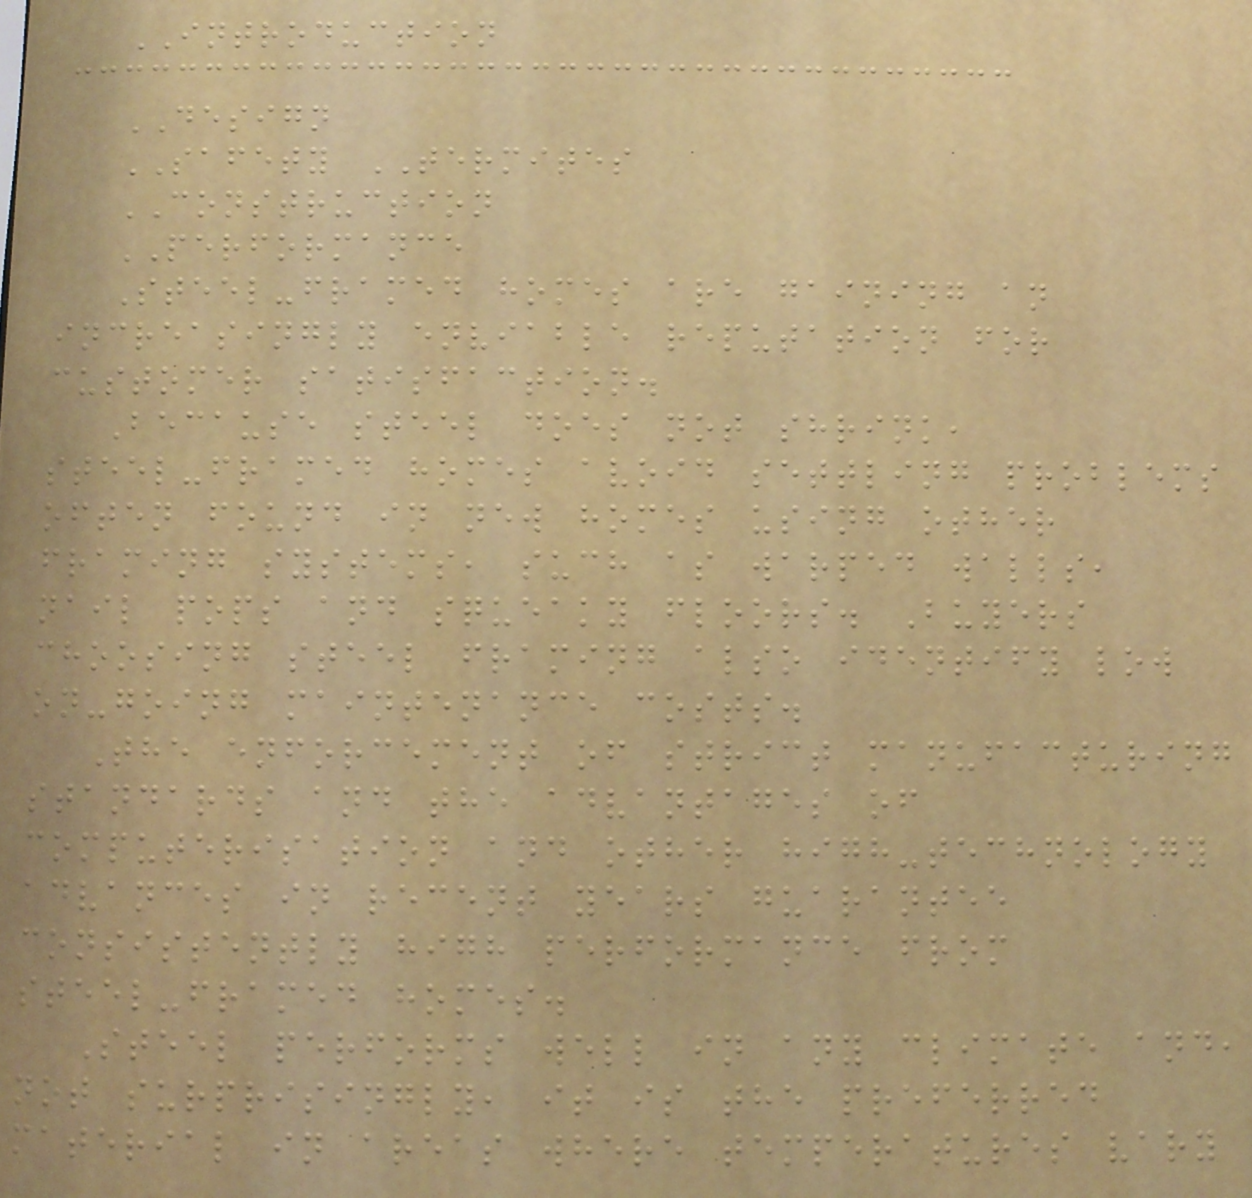INTRODUCTION
DESIGN
SAFETY TERMITES
CONSTRUCTION
PERFORMANCE
Steel-framed homes are gaining an
increasingly enviable reputation for
customer satisfaction.
Because steel does not shrink,
steel-framed homes avoid settling problems
often found in new homes using other
framing systems, such as warped walls,
nail pops and squeaky floors. Buyers
choosing steel framing also identify low
on-going maintenance costs.
The enforcement of strict manufacturing
standards and the advantages of
computerisation and other high-technology
advances in recent years guarantee
consistently high performance from
steel-framed homes.
Steel performs well in any climate and,
not surprisingly, it is the preferred
material in areas where temperatures vary
